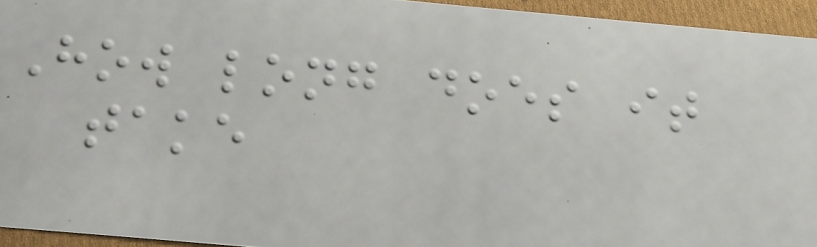How long does it
take
